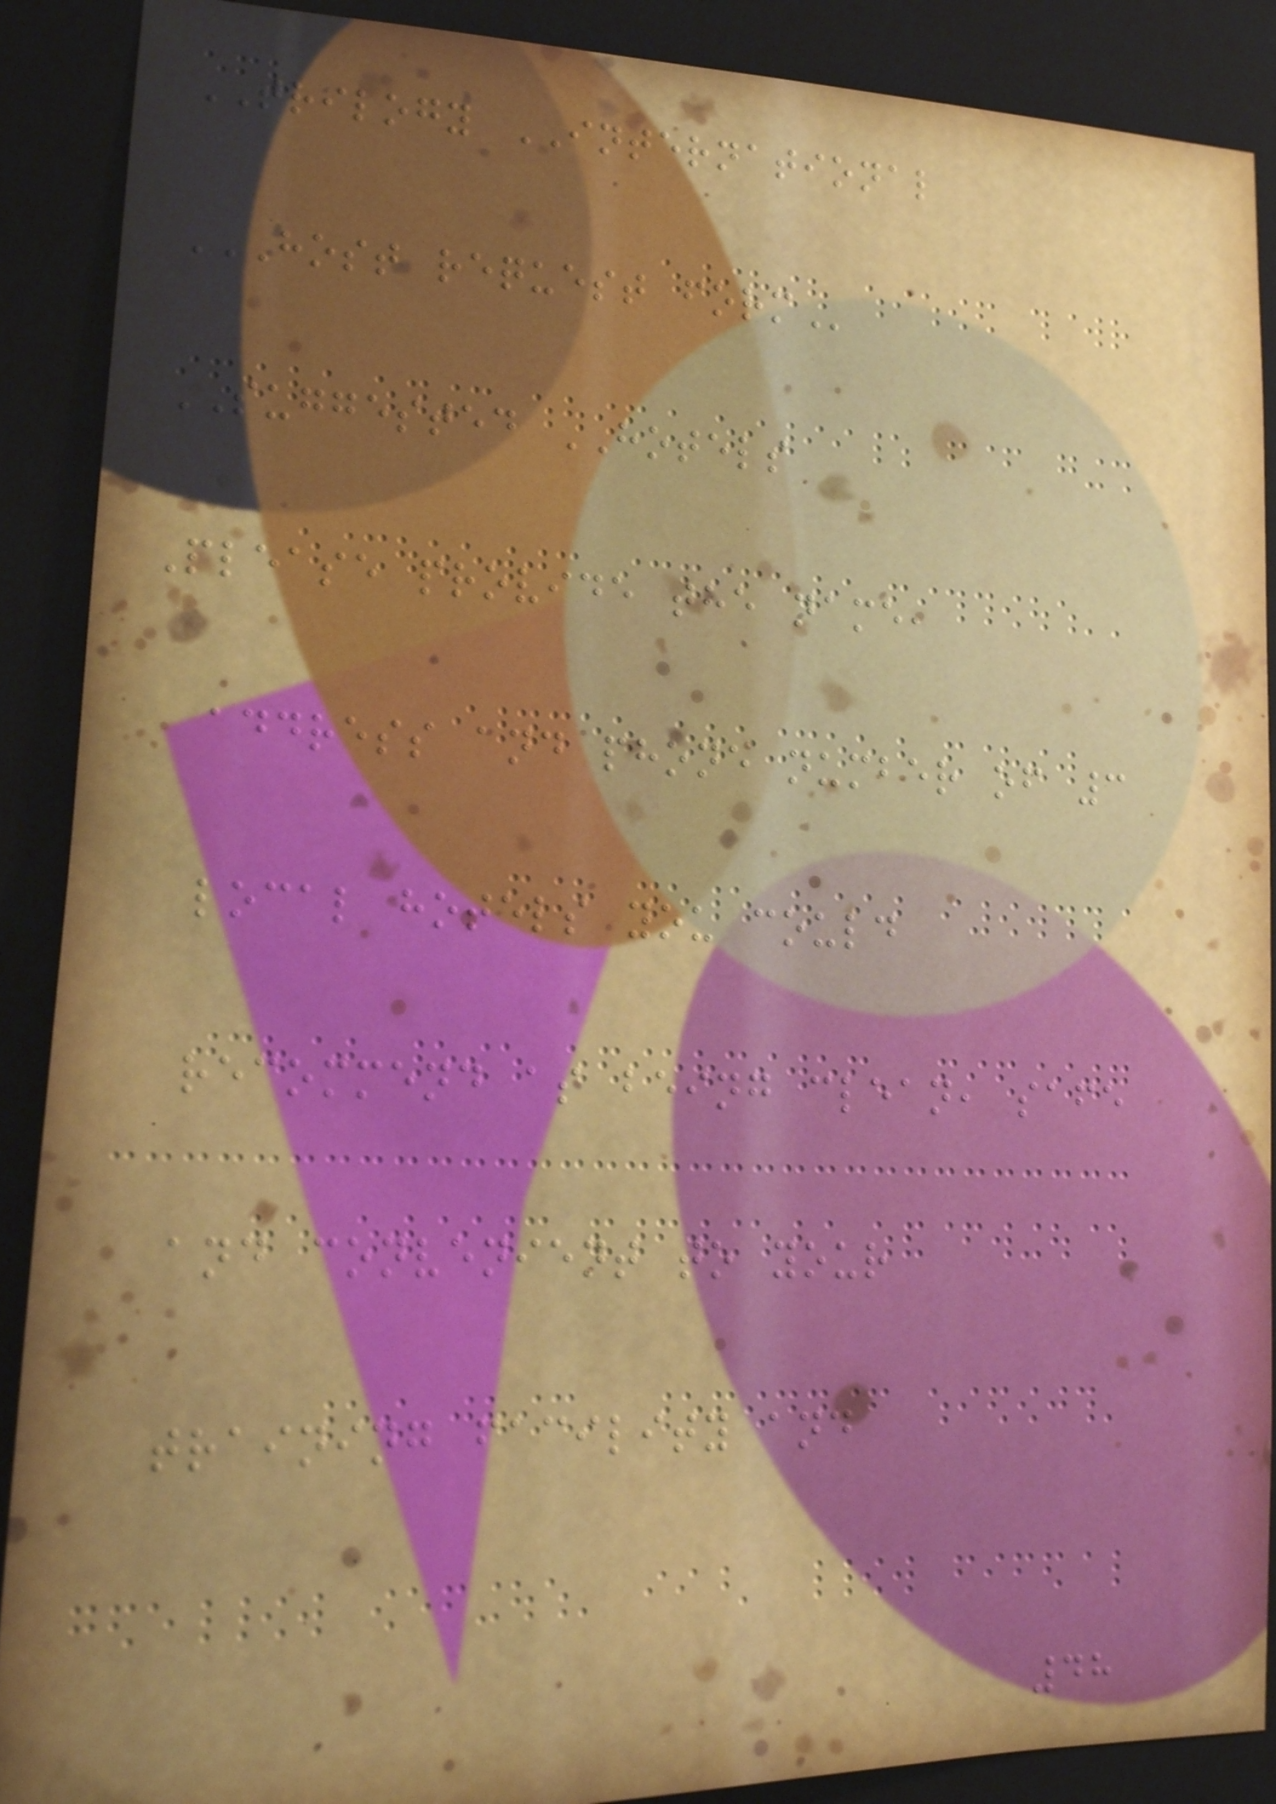TRILOGY INTERNATIONAL
HOST REQUEST FORM
SUGGESTED HOTELS
Please provide the name,
address and phone number of 3
local hotels you could
recommend as being clean, safe
and convenient to your
training facility and
48
